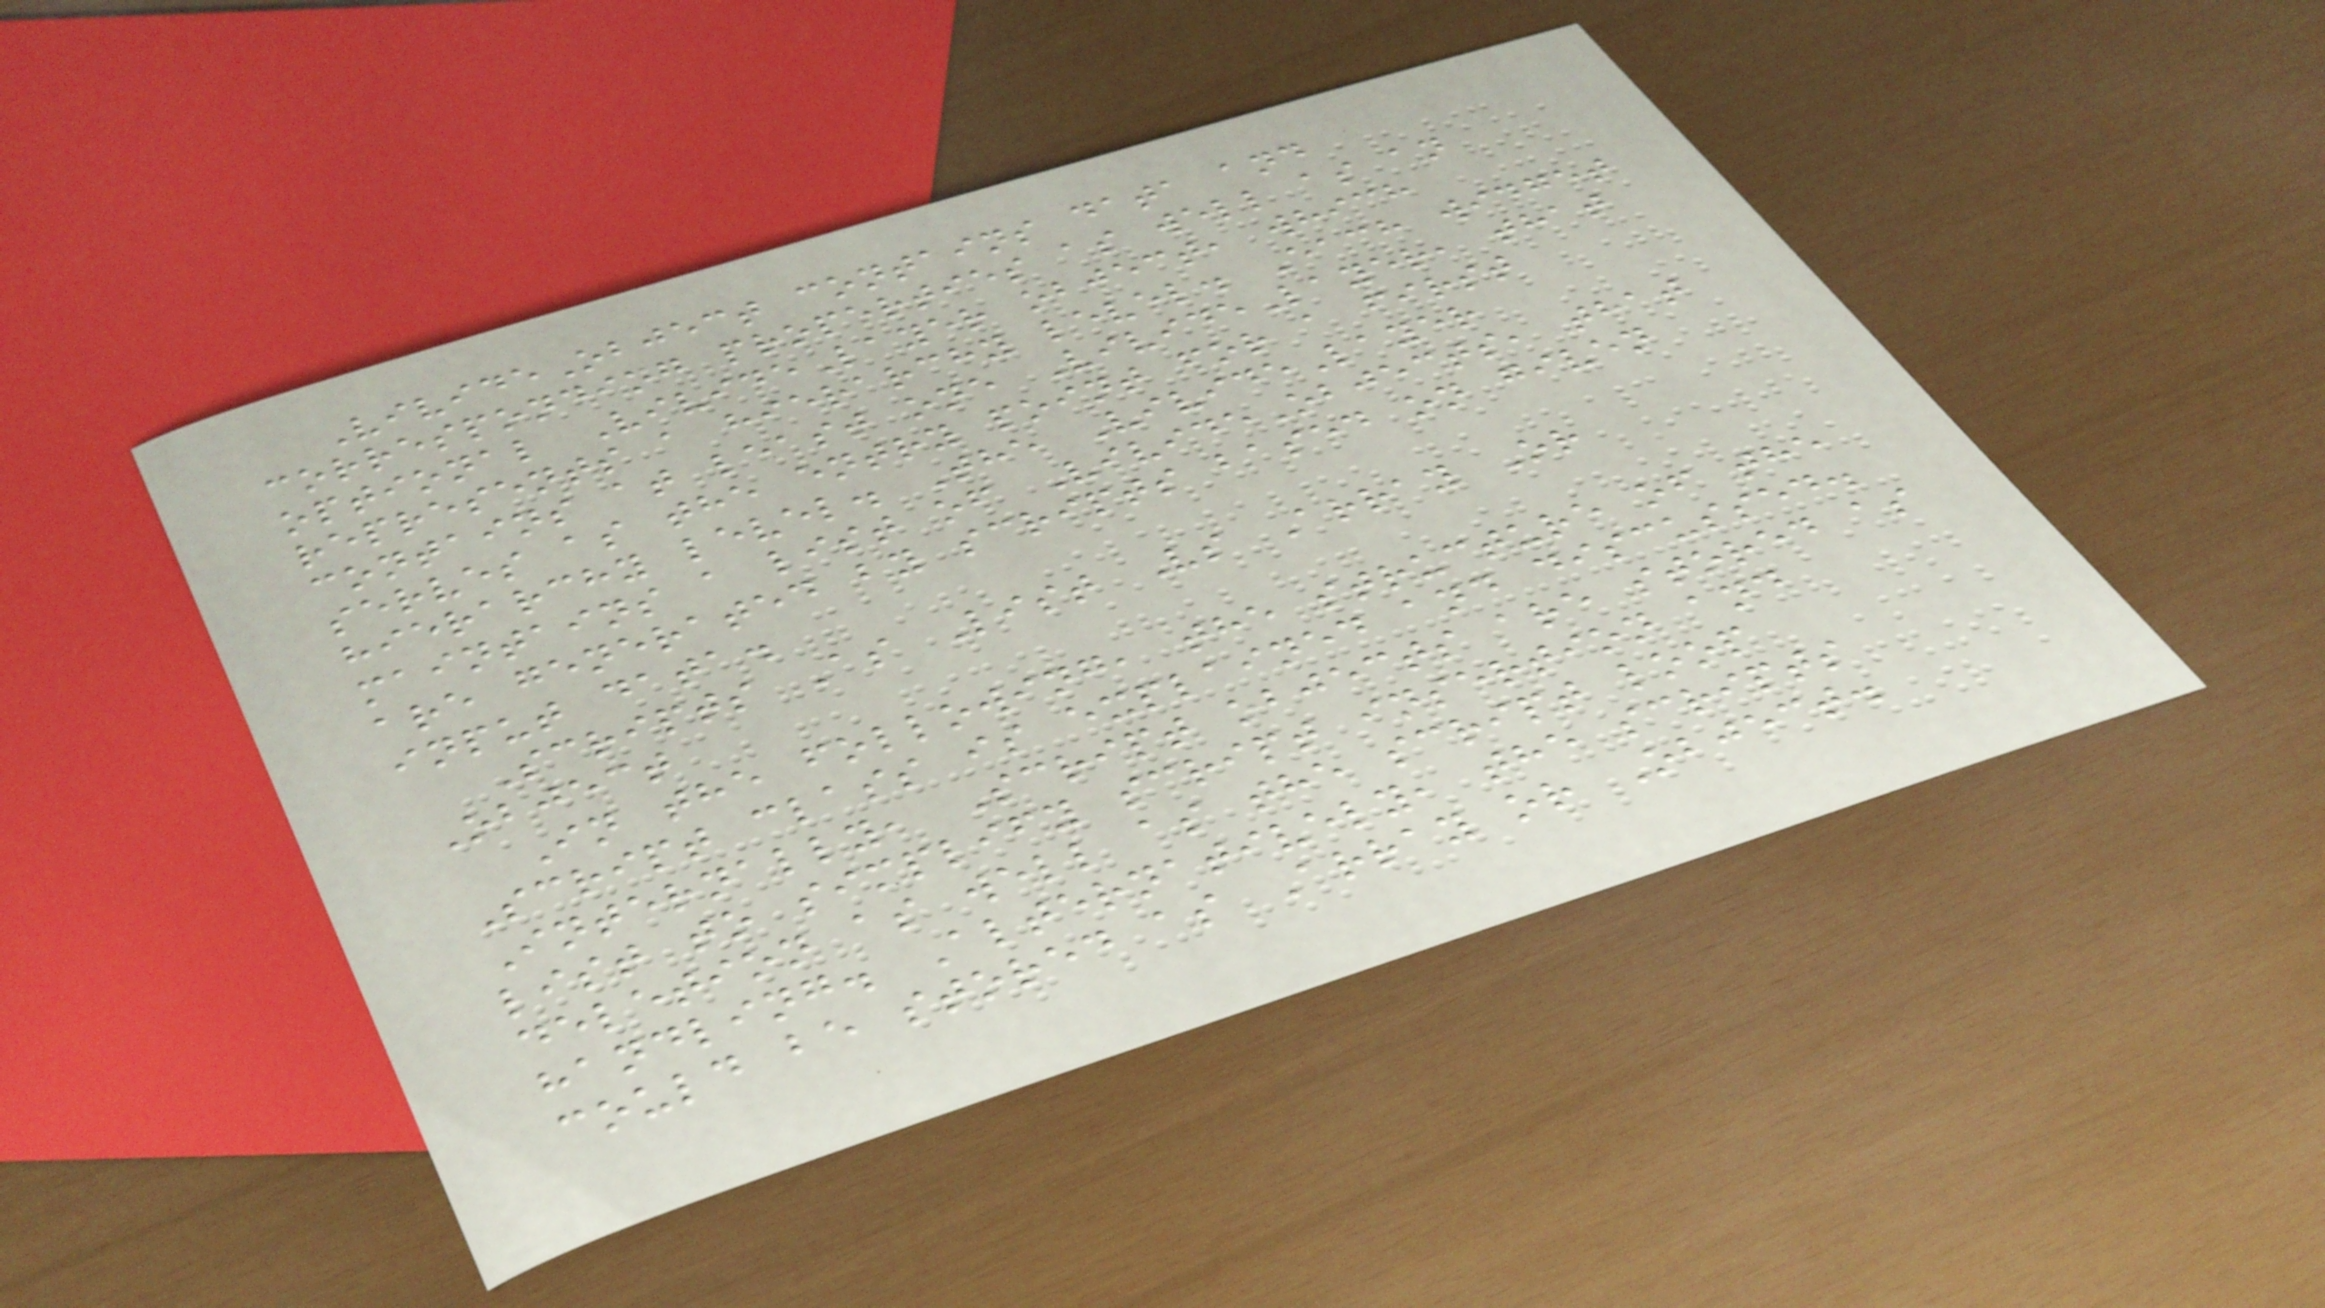VivideObject contains data and
corresponding properties as well as an
optional VivideLayer object, which
represents a hierarchy level. Each widget
contains at least one VivideLayer, that
serves as the entry point for a first
hierarchy level. The VivideLayer
maintains a list of VivideObjects, that
are generated by scripts based on given
input data.
Scripts As List Vs Array Or
Object
In the following, the structure of the
Script class is explained and discussed.
Internally, Script objects are stored as
list to simplify script insertion and
deletion as well as the script loop
handling. Alternatively, the scripts
could be stored as Array or Object.
